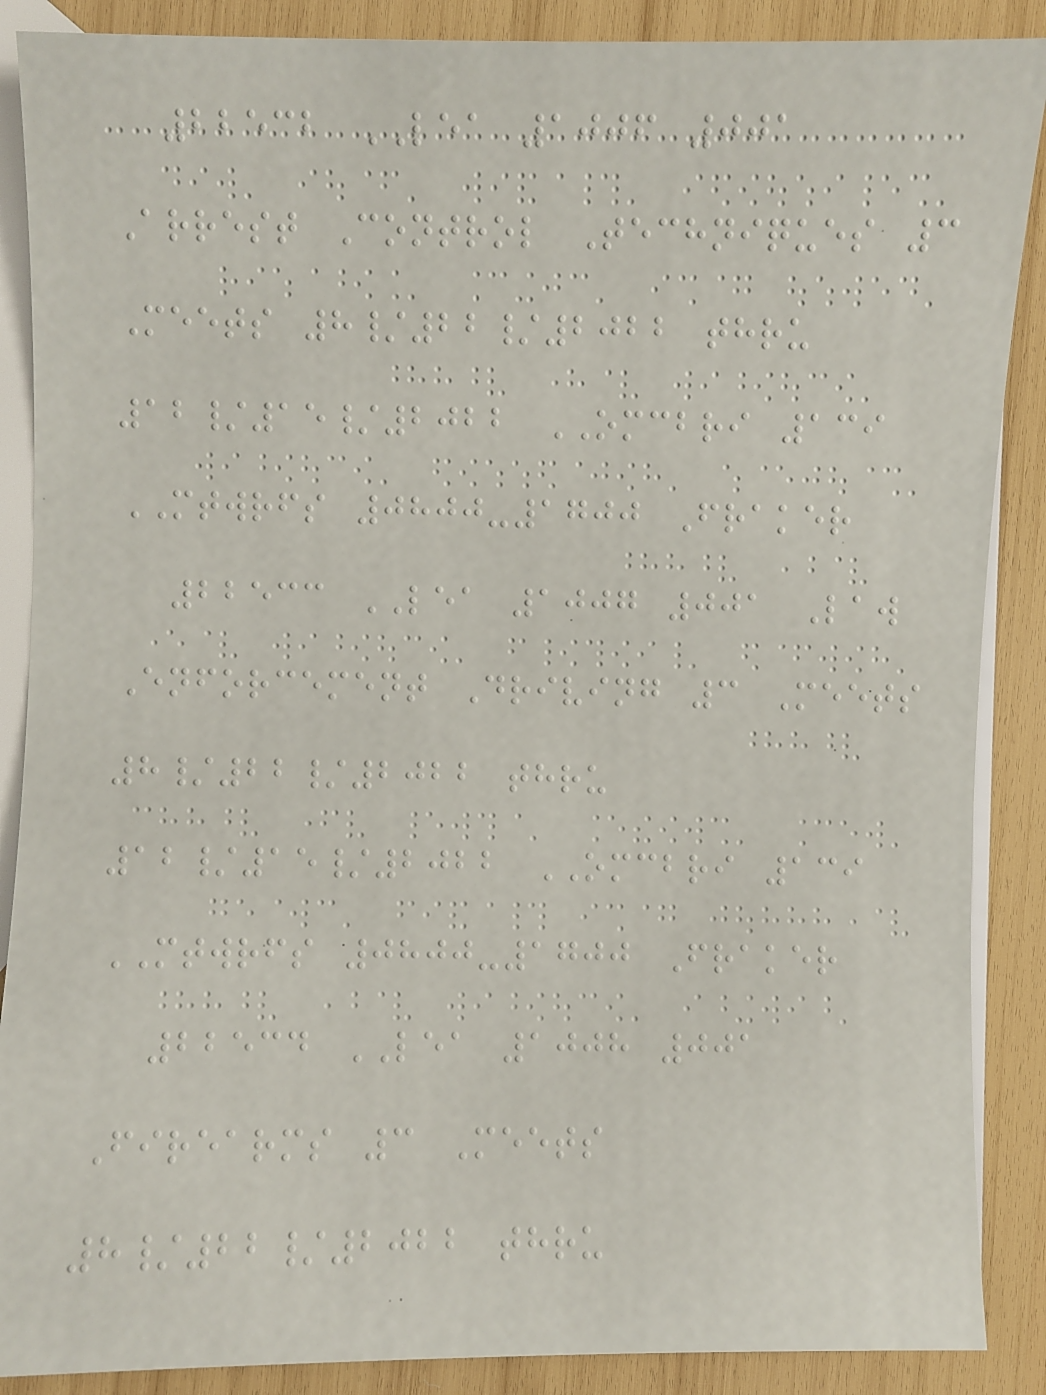22532 LEA 1006 001
Arrest Control Techniques 3
Meets 8/22/2022 thru
12/15/2022 OMCBRI 139
MTWRFS 0800-1700 Fraker
22533 LEA 1007 001 Law
Enforcement Driving 3 Meets
8/22/2022 thru
12/15/2022 OMCBRI 139
MTWRFS 0800-1700 Fraker
22534 LEA 1008 001
Firearms 3 Meets
8/22/2022 thru
